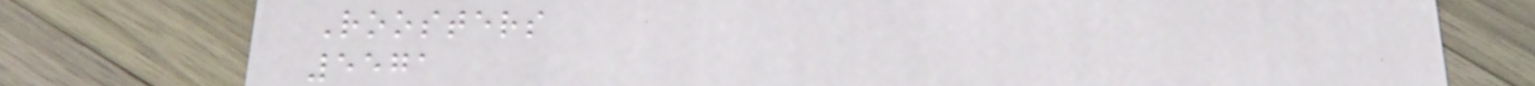Roosters
5571
